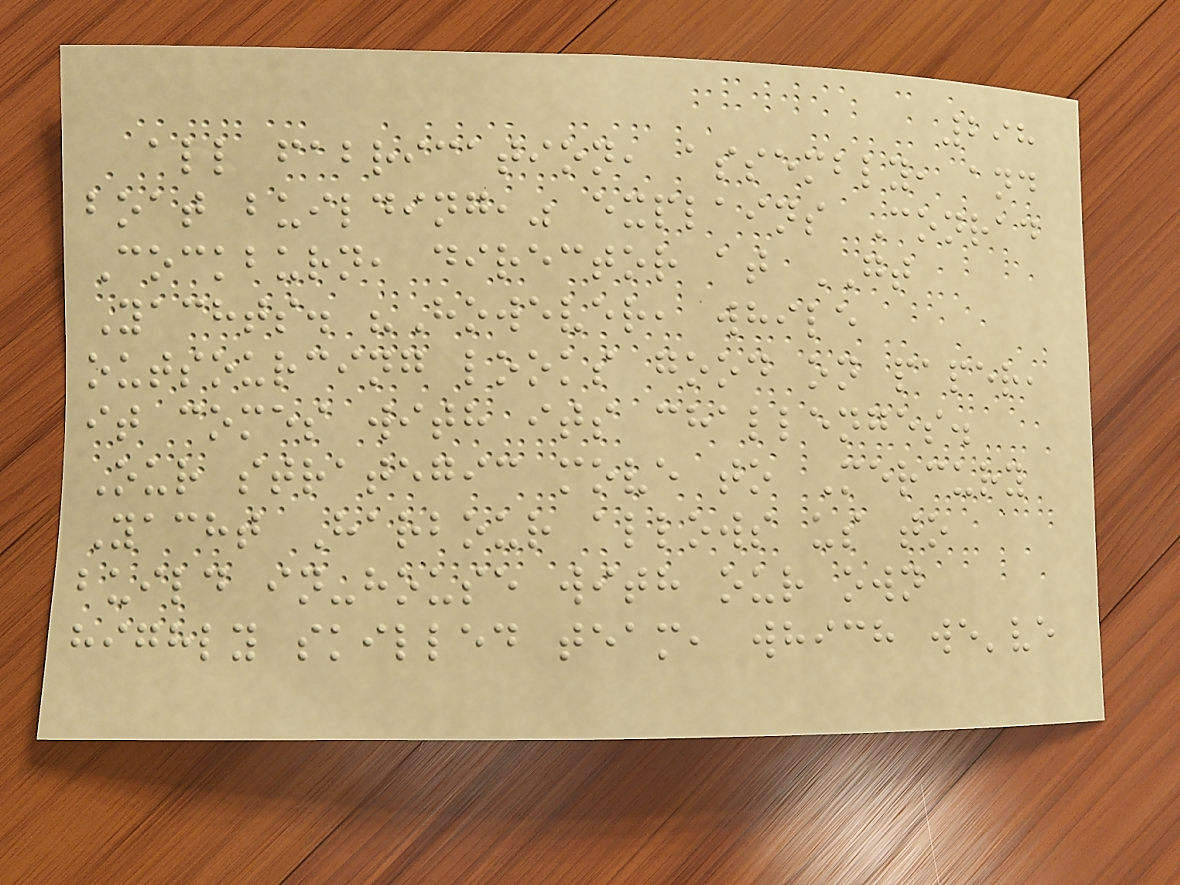298
all fabrication, assembly, and
boat building," explains Conrad
Cockburn, director at GT
Yachts. "However, while
outsourcing looks good on paper,
it comes with its challenges.
Our strategic move to Mercury
Yacht Harbour allows us to
build in-house with our own
highly skilled team, which we've
